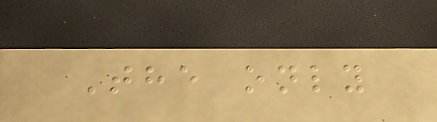The only
